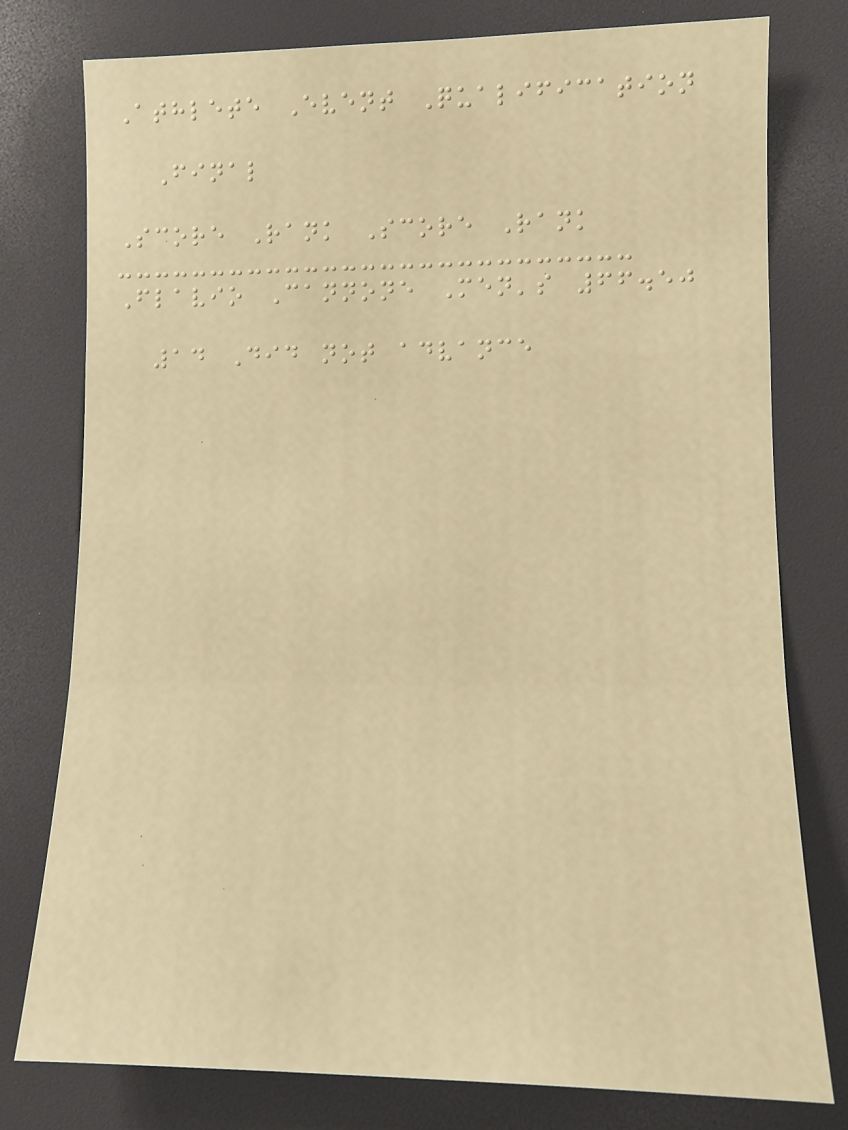Athlete Event Qualification
Final
Score Rank Score Rank
Flavio Cannone Men's 66.50
14 Did not advance
